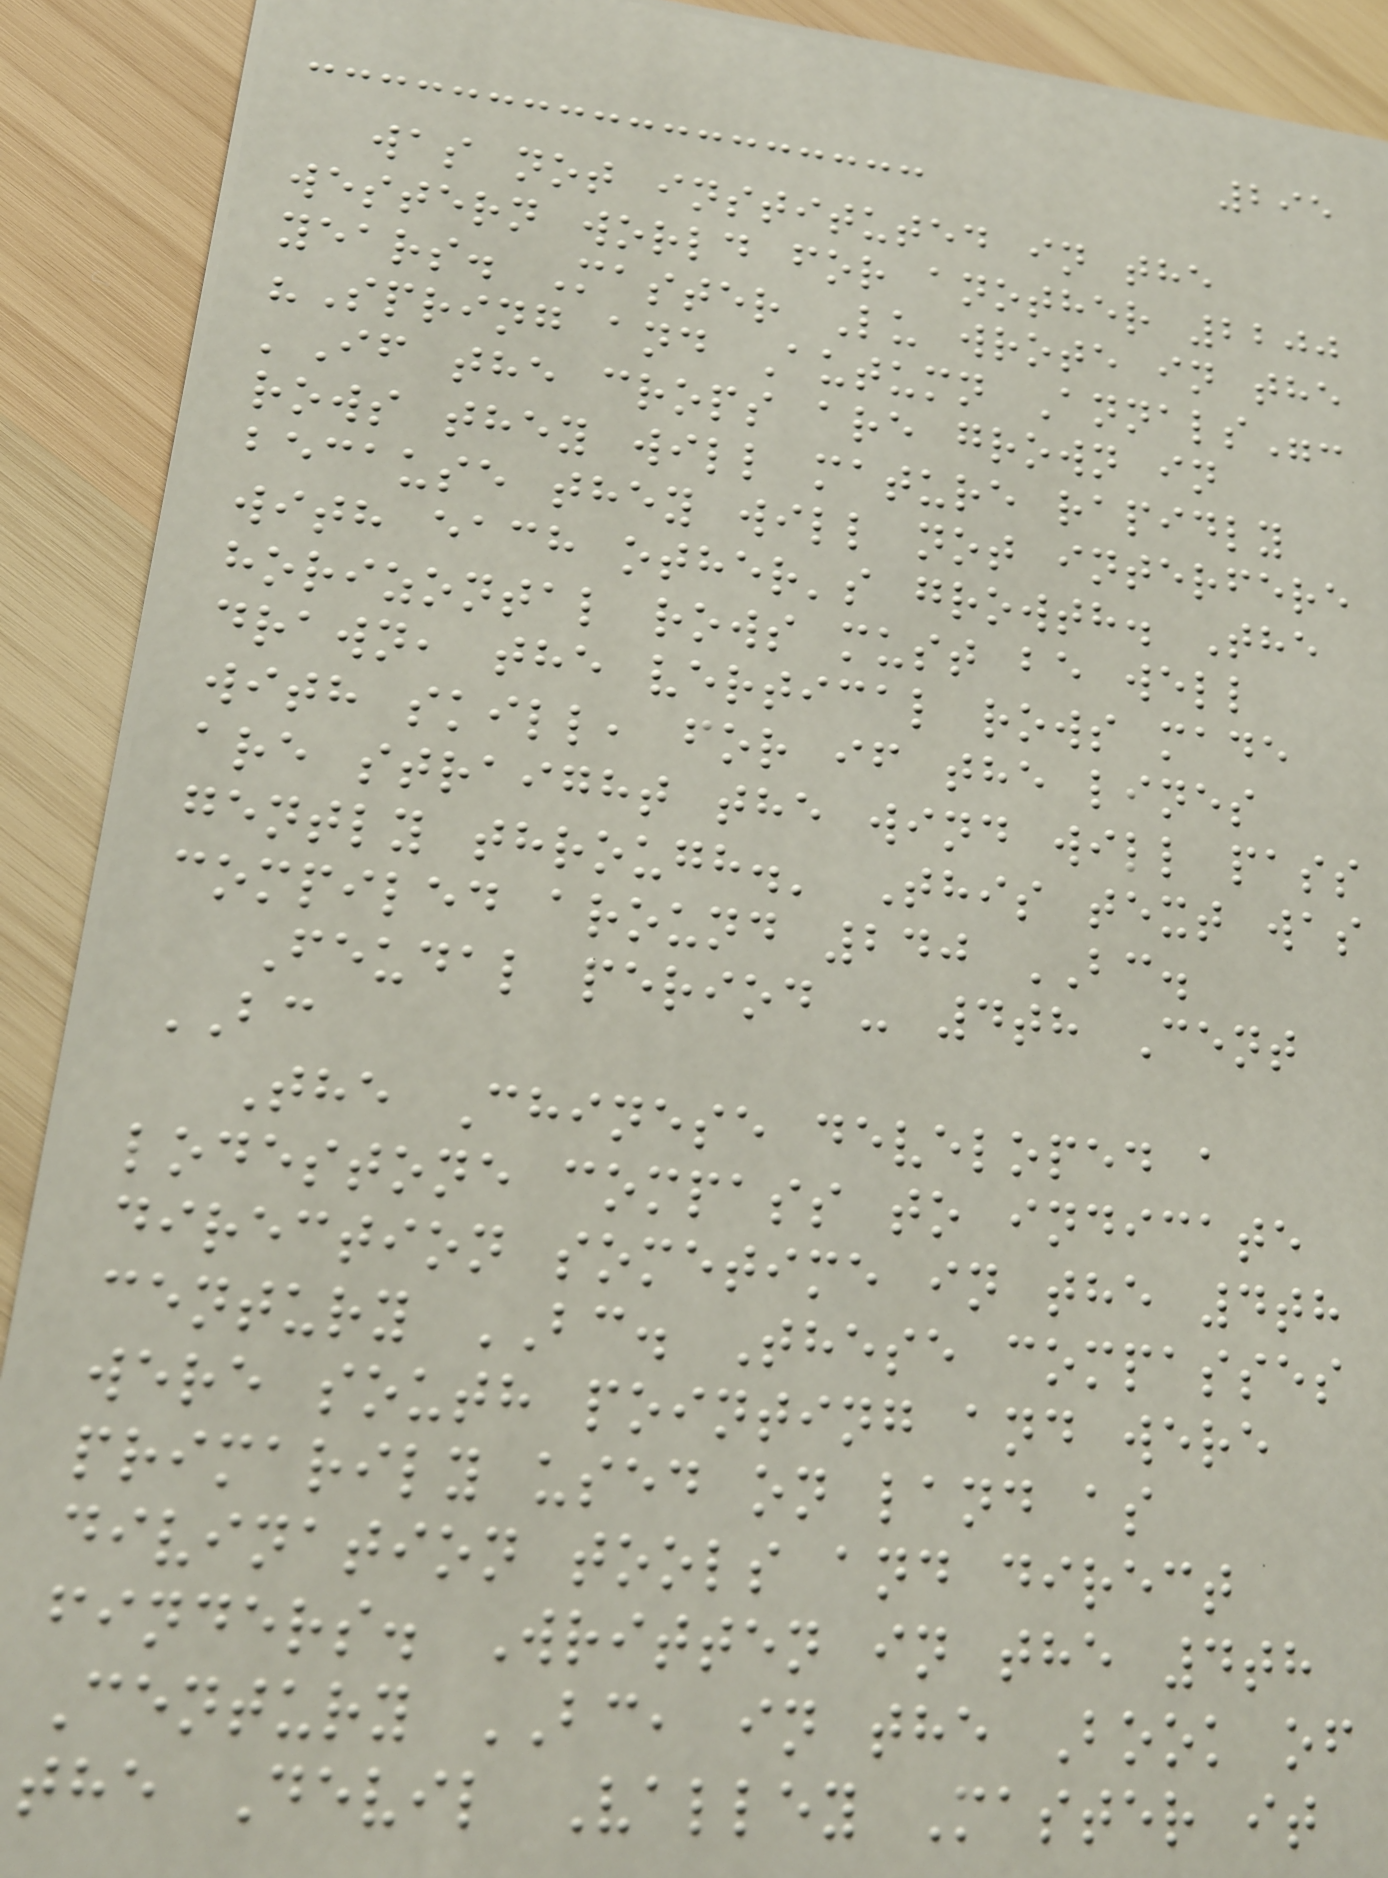295
was not instituted in the
western world for another 2200
years. Master Lu wrote in the
"Spring and Autumn Annals":
'If the crops are grown in
rows they will mature rapidly
because they will not interfere
with each other's growth. The
horizontal rows must be well
drawn, the vertical rows made
with skill, for if the lines
are straight the wind will pass
gently through.' This text was
compiled around 240 BC.
Feudal period - 4th Cent
BC
The Chinese developed a
lodestone compass to indicate
direction sometime in the 4th
century BC. These compasses
were south pointing and were
primarily used on land as
divination tools and direct
finders. Written in the 4th
Century BC, in the Book of
the Devil Valley Master it
